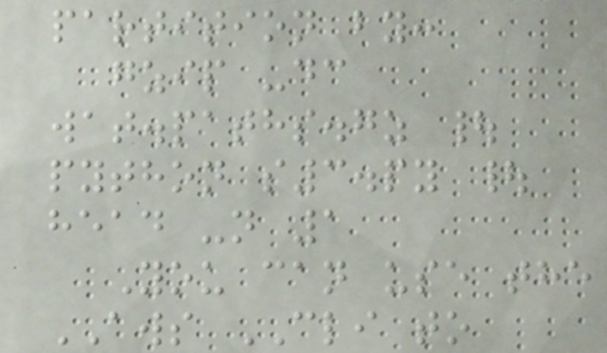partition by:
gzip -dc
wat.paths.gz |
python s3.py |
head -n 1
You can use the
AWS CLI to
